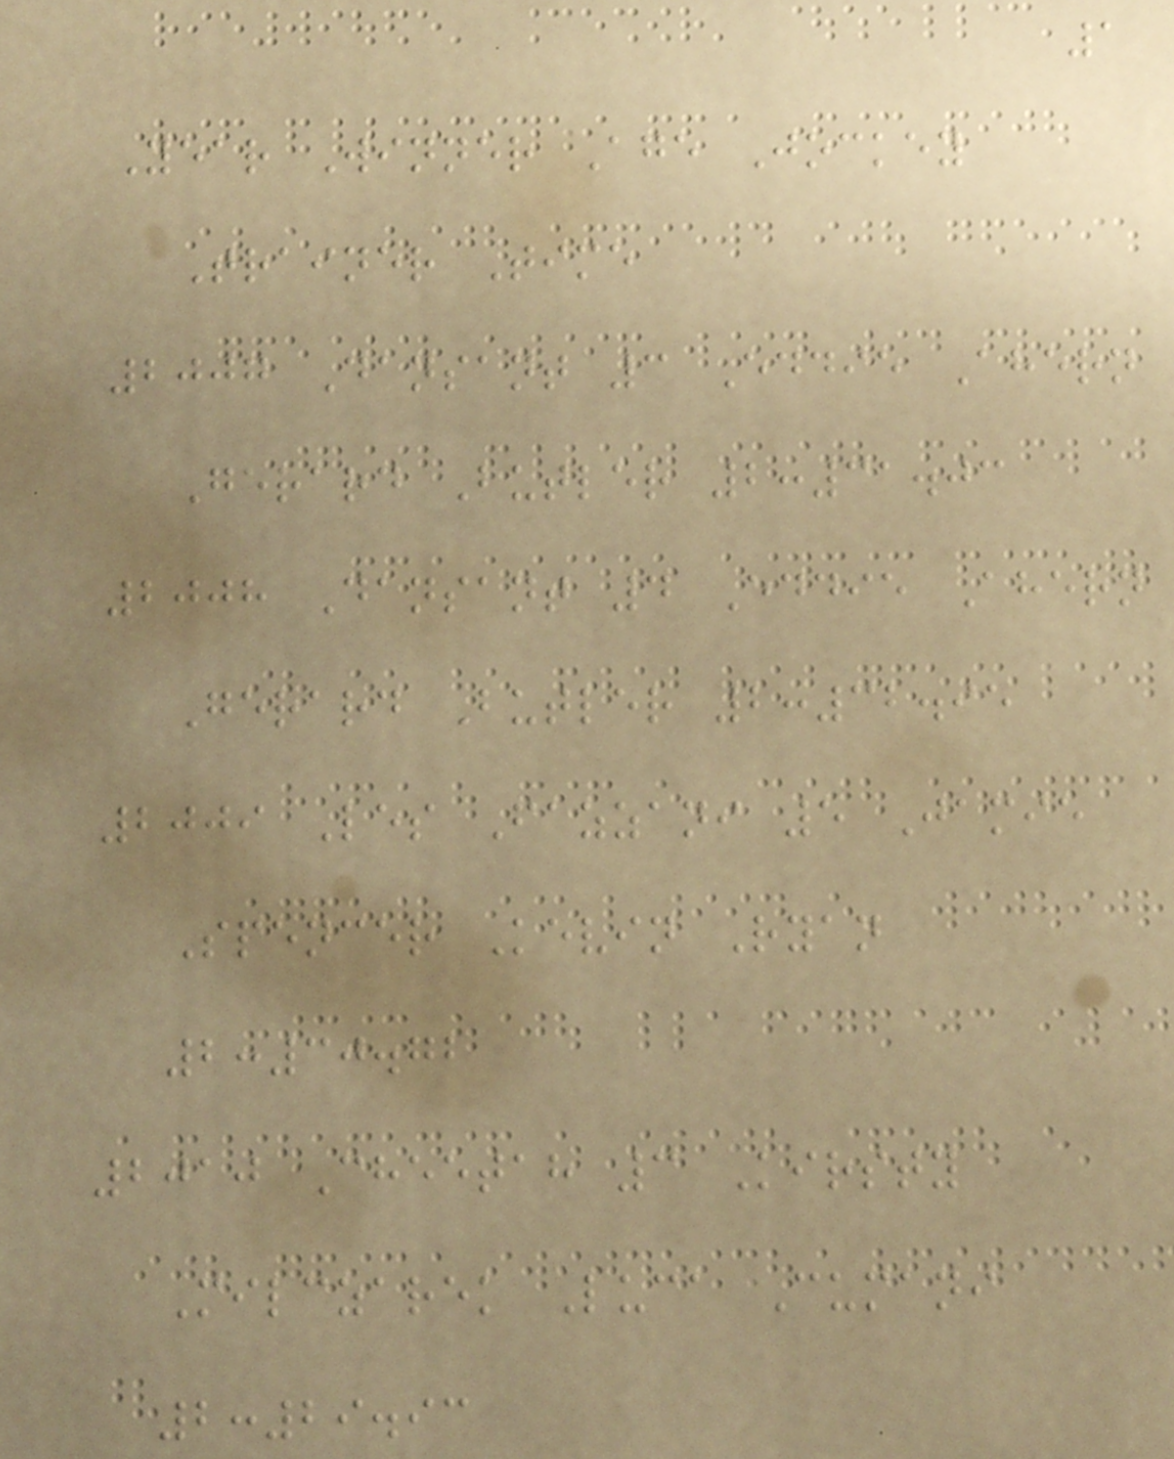1
Year Winner Age Jockey
Trainer Time
2007 Dansant 3 Eddie Ahern
Gerard Butler 2:31.03
2008 Dansant 4 Eddie Ahern
Gerard Butler 2:32.95
2009 Les Fazzani 5 Jamie
Spencer Kevin Ryan
2:30.72
2010 Cheetah 3 Kirsty
Milczarek Luca Cumani
2:29.93
